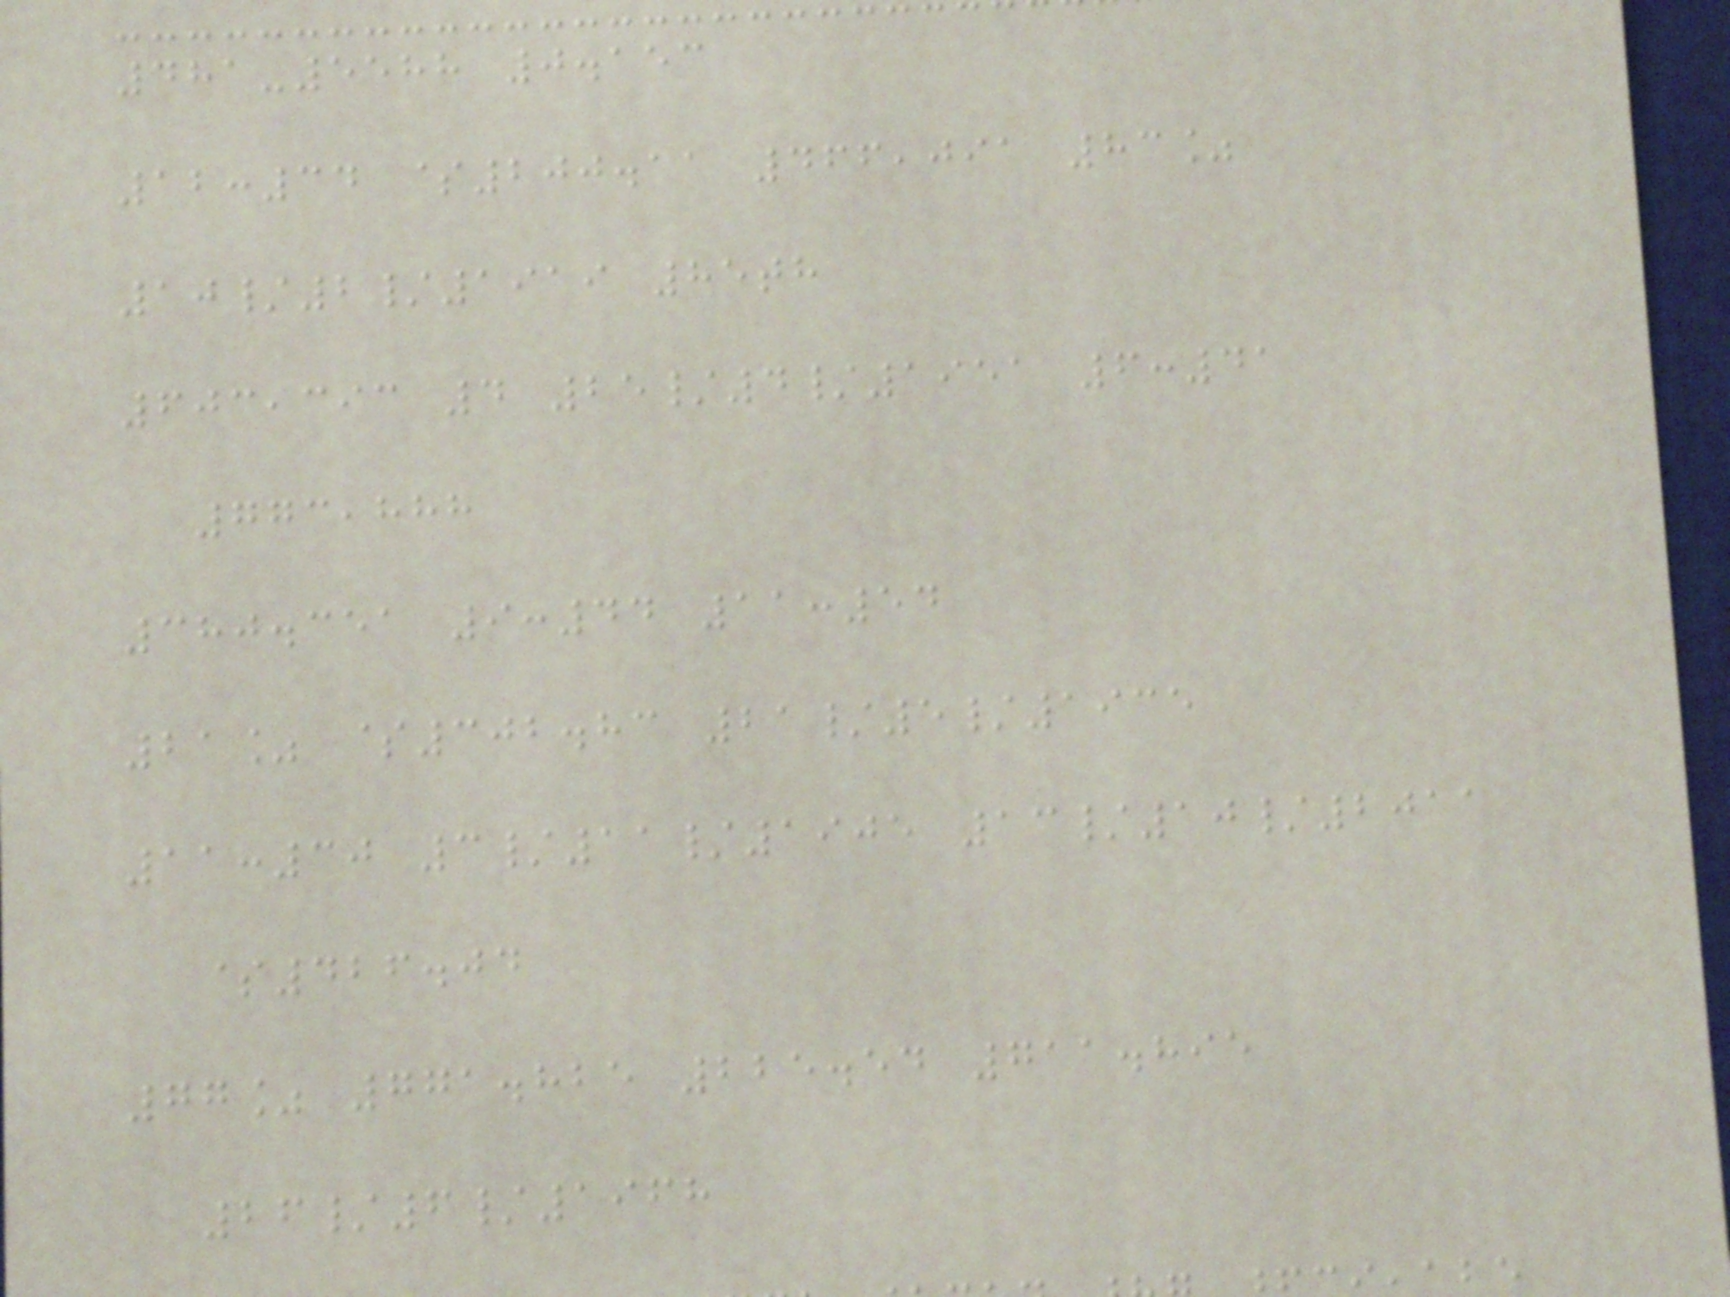481-5588 0.153
12:34 $200.11 466,091 83%
10/2/1919 85th
603,393 4 25/4/1951 6:41
773,888
380.351 9:44 11:54
21% $302.83 21/5/1935
11:30 3/11/1905 13/10/2011
$426.04
77% 771.825 225.54 711.895
26/6/1968
